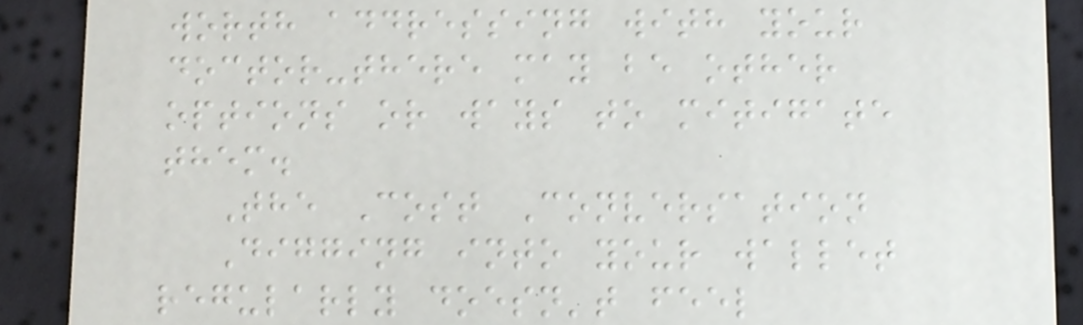worth addressing with your
doctor-there may be other
options or ways to mitigate
them.
The Cost Conversation
Digging into your wallet
regularly doesn't feel
